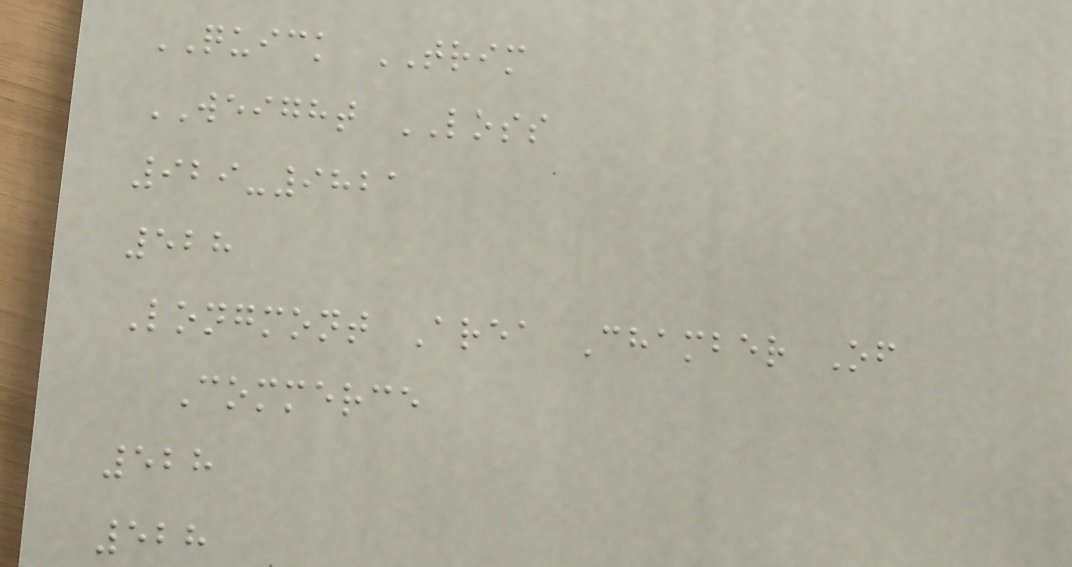QUICK TRIM
WEIGHT LOSS
929-9821
528
Longmont Area Chamber Of
Commerce
528
528
